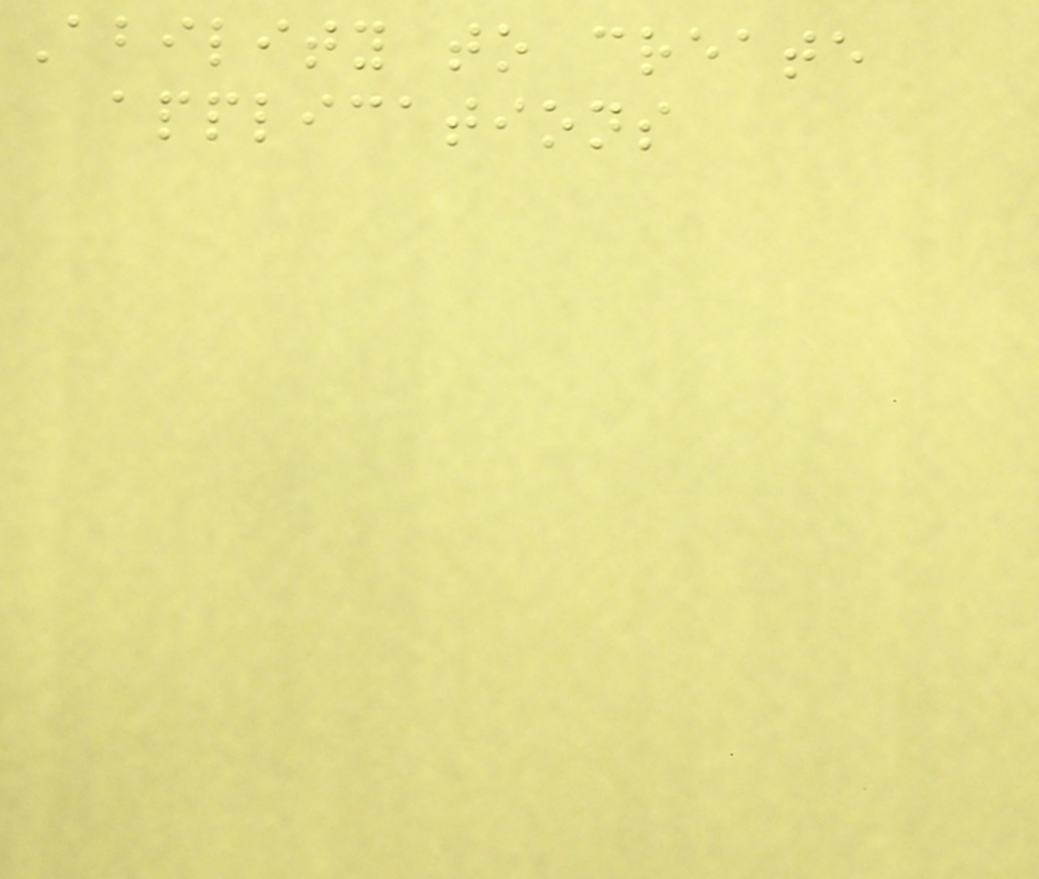Ability to create
applications
